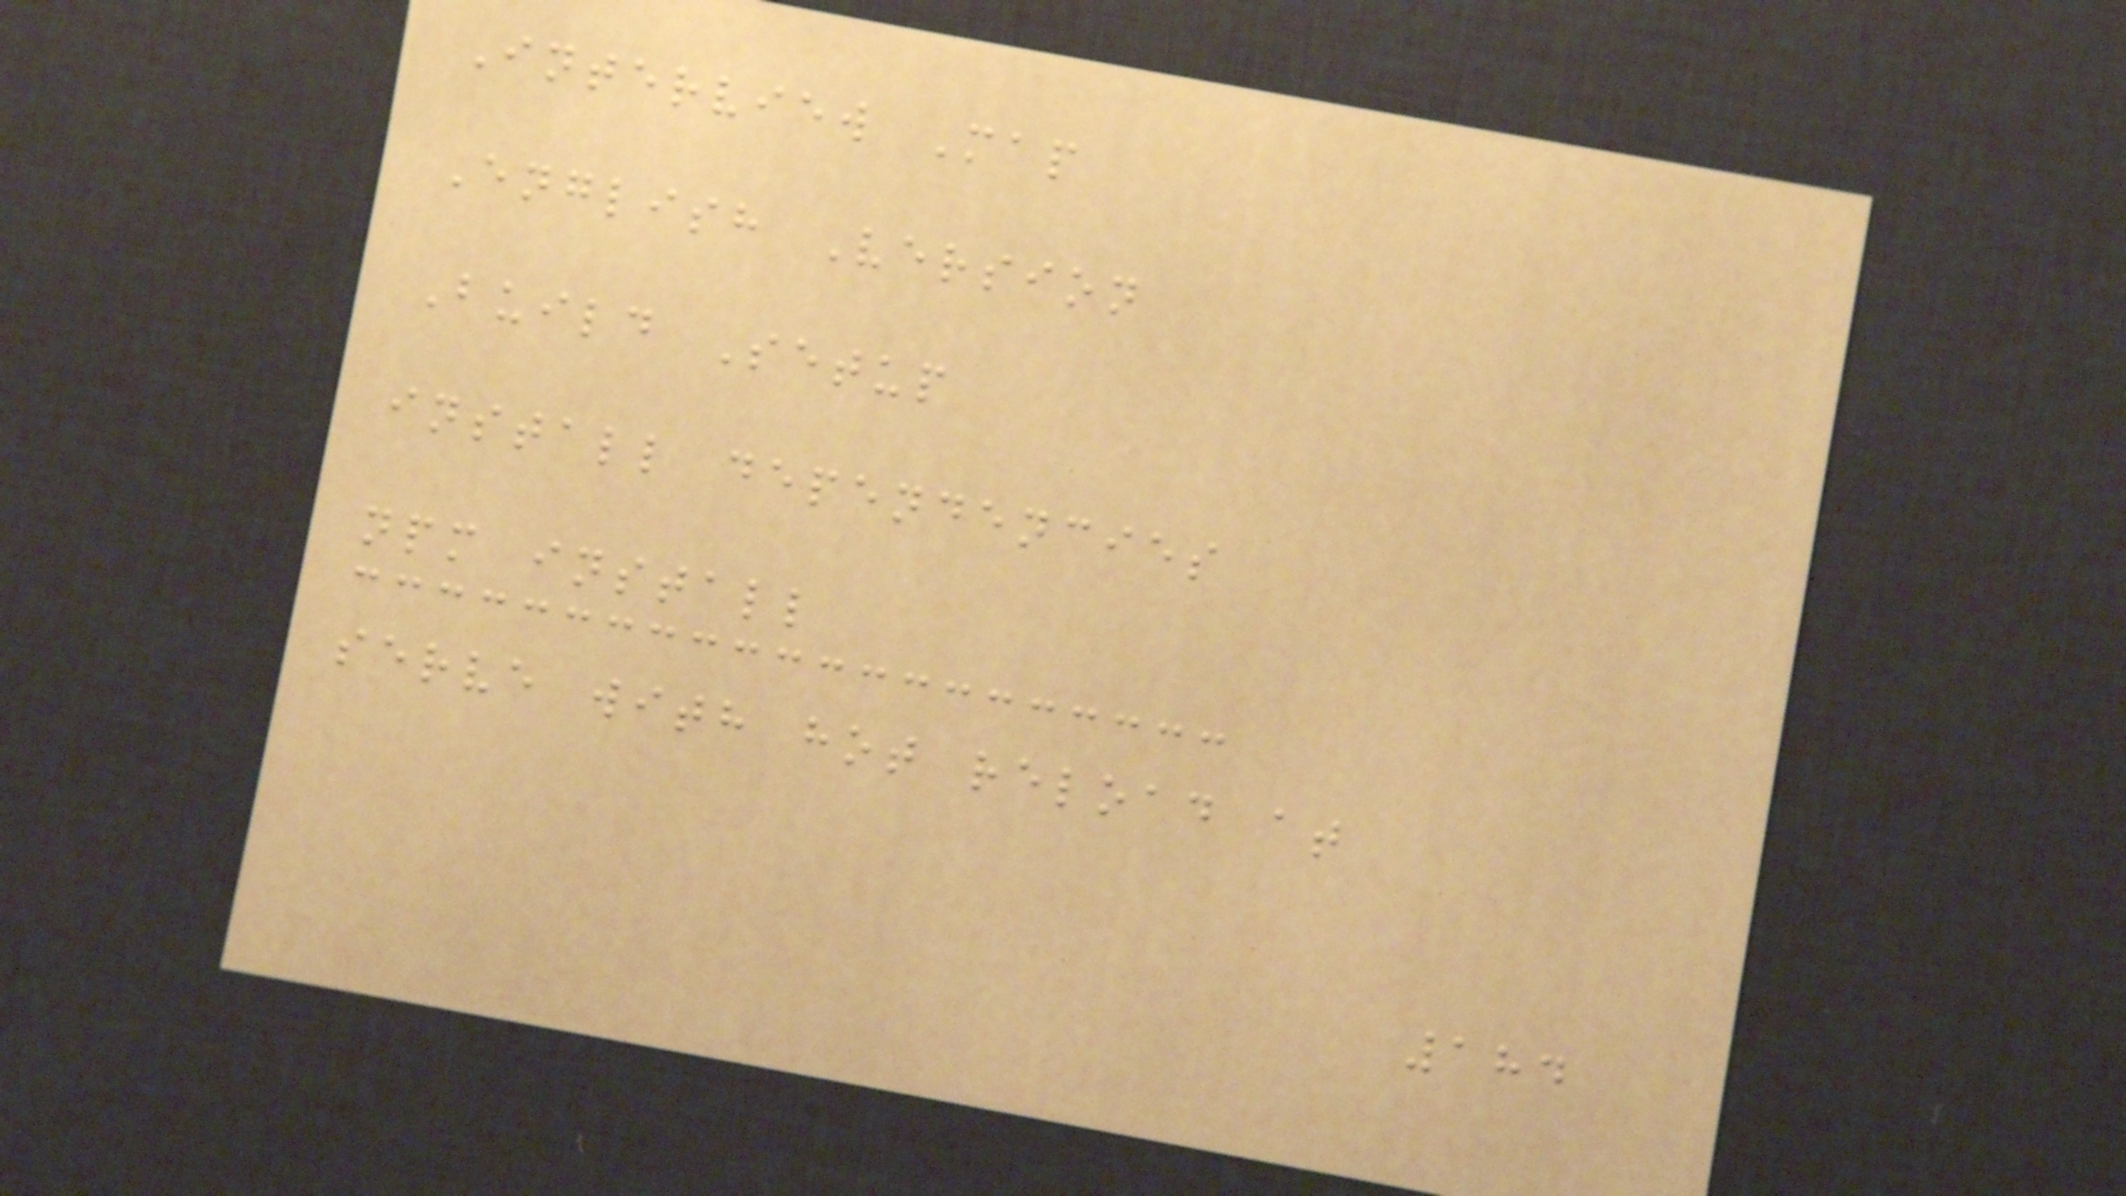Interview Map
English Version
Build Setup
install dependencies
npm install
serve with hot reload at
184
